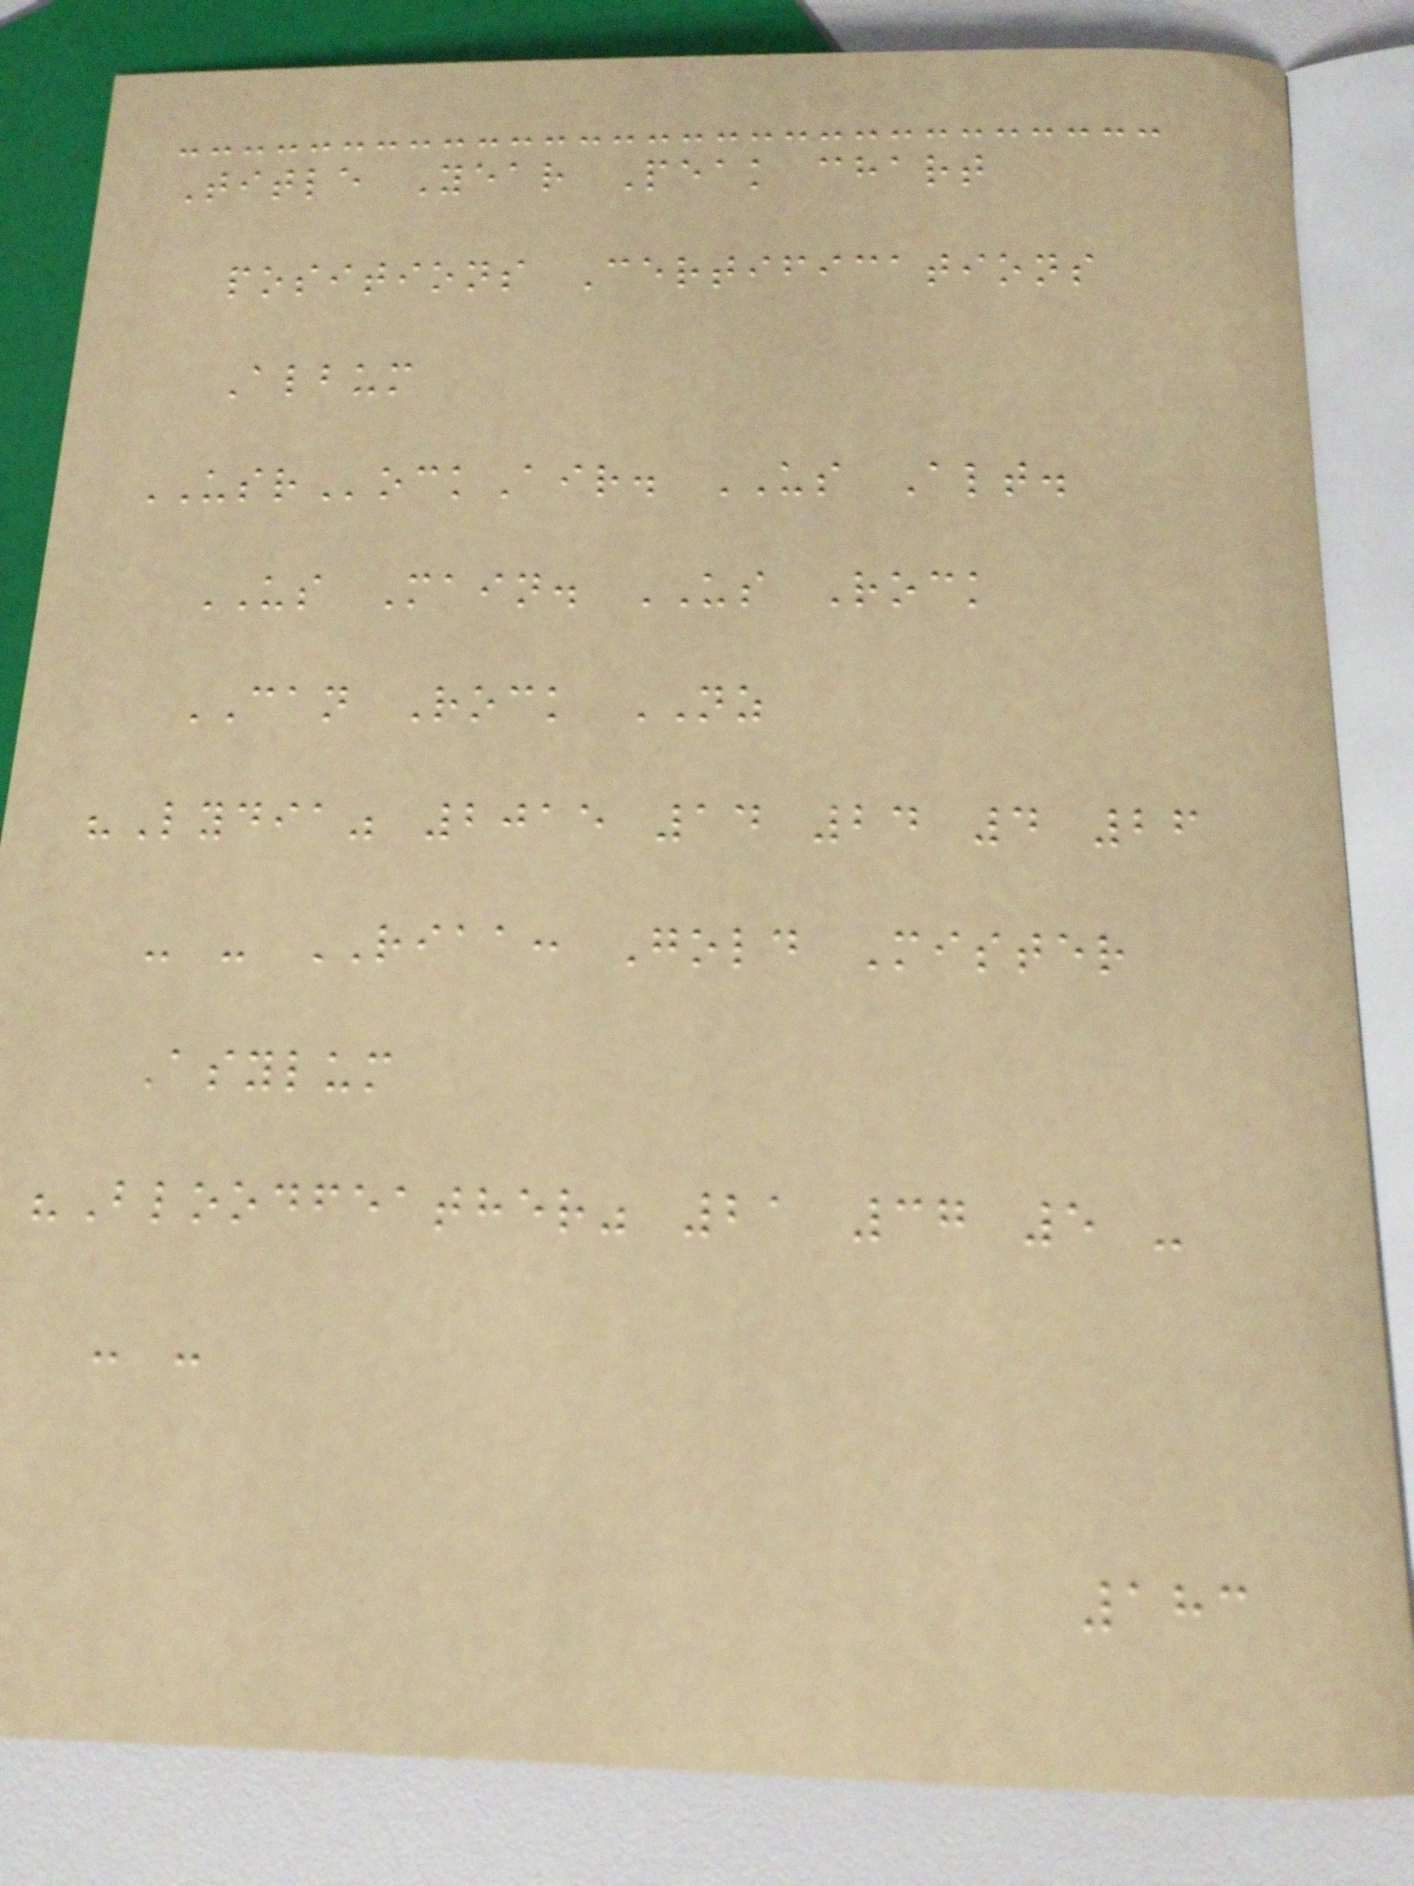Title Year Peak chart
positions Certifications
Album
USRockAir. US Alt.
US Main. US Rock
CAN Rock NZ
"Lydia" 2015 14 24 4 26
- - RIAA: Gold Mister
Asylum
"Bloodfeather" 21 37 5 -
- -
183
